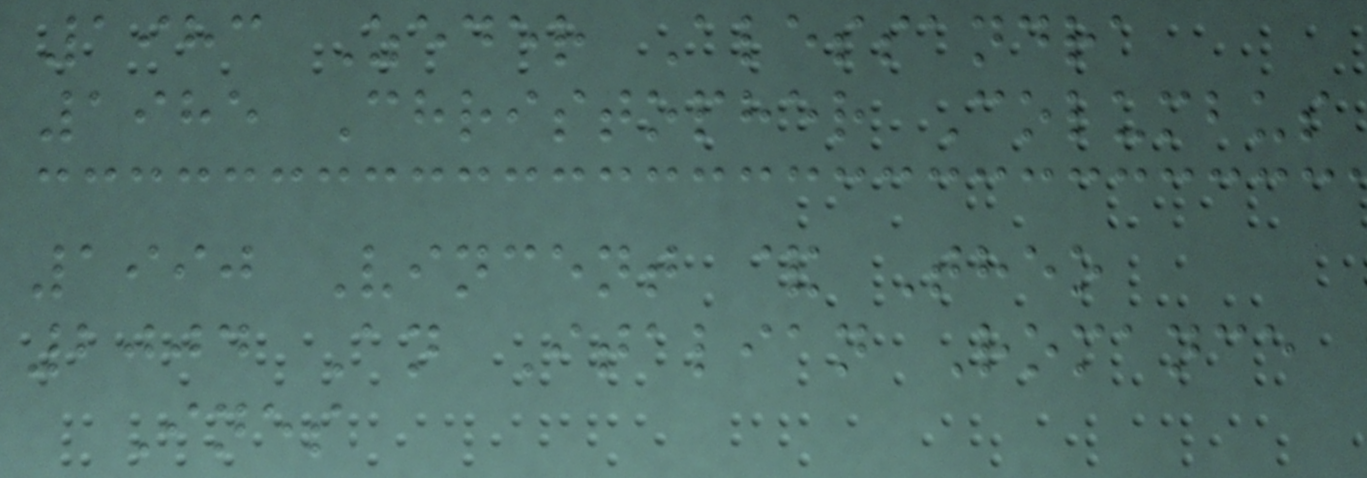1983 Zeder Alessandra
1985 Christopher Columbus
1990 Vincent & Theo
2004 An Italian Romance
Ines
